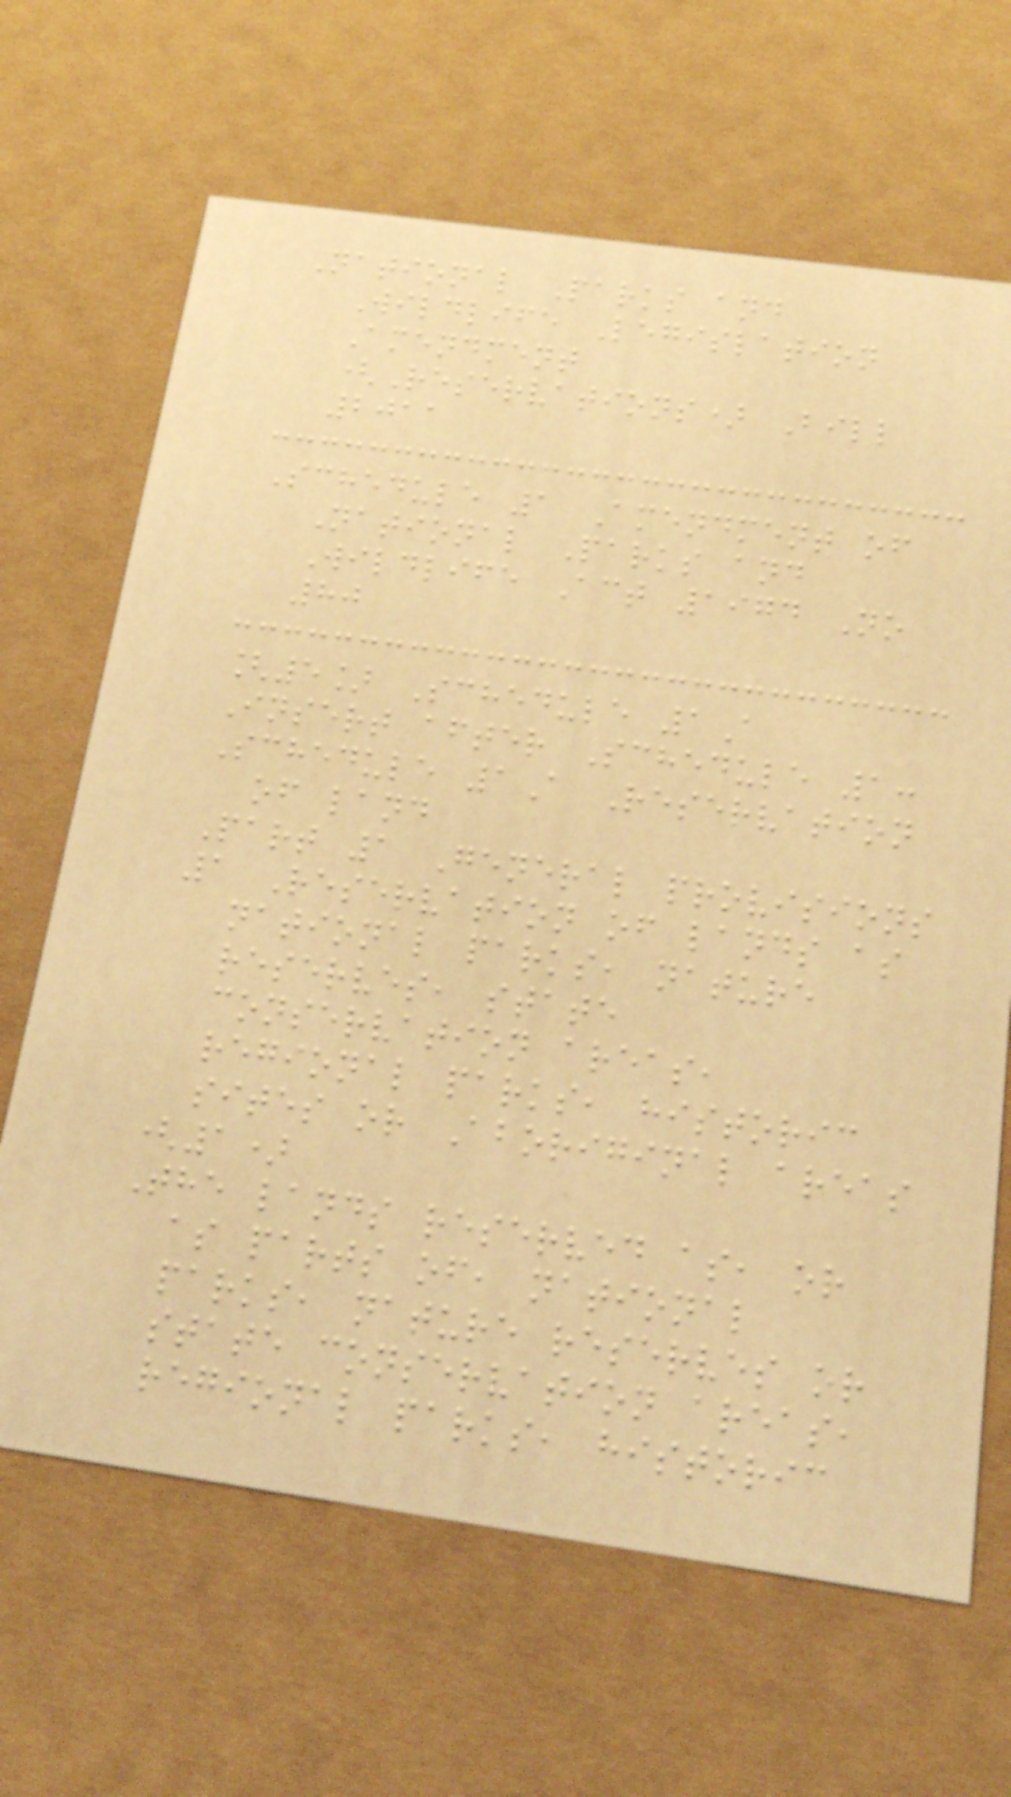National Parks and
Wildlife Legislation
Amendment
(Reservations) Bill
2011
Schedule 1 Amendment of
National Parks and
Wildlife Act 1974 No
80
[5] Schedule 1A
Insert after Schedule 1:
Schedule 1A Reservation
of land
Part 1 General provisions
1 Reservation of lands as
national parks, nature
reserves, state
conservation areas,
regional parks, historic
sites or Aboriginal areas
(1)
The lands reserved as, or
as parts of, national
parks, nature reserves or
state conservation areas,
regional parks, historic
